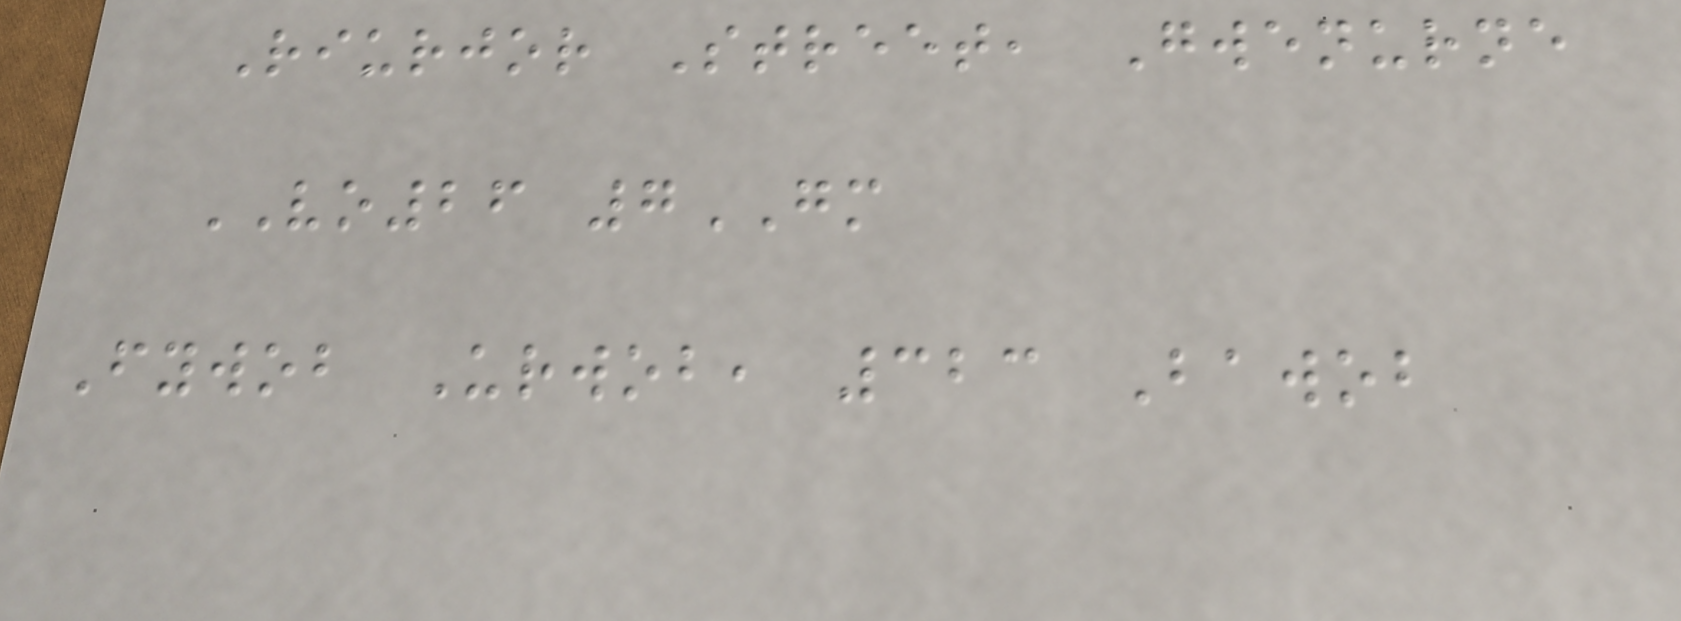Riurjor Street, Gwenurne
VO26 7GM
Fywob Urwob, 323 Bawob
